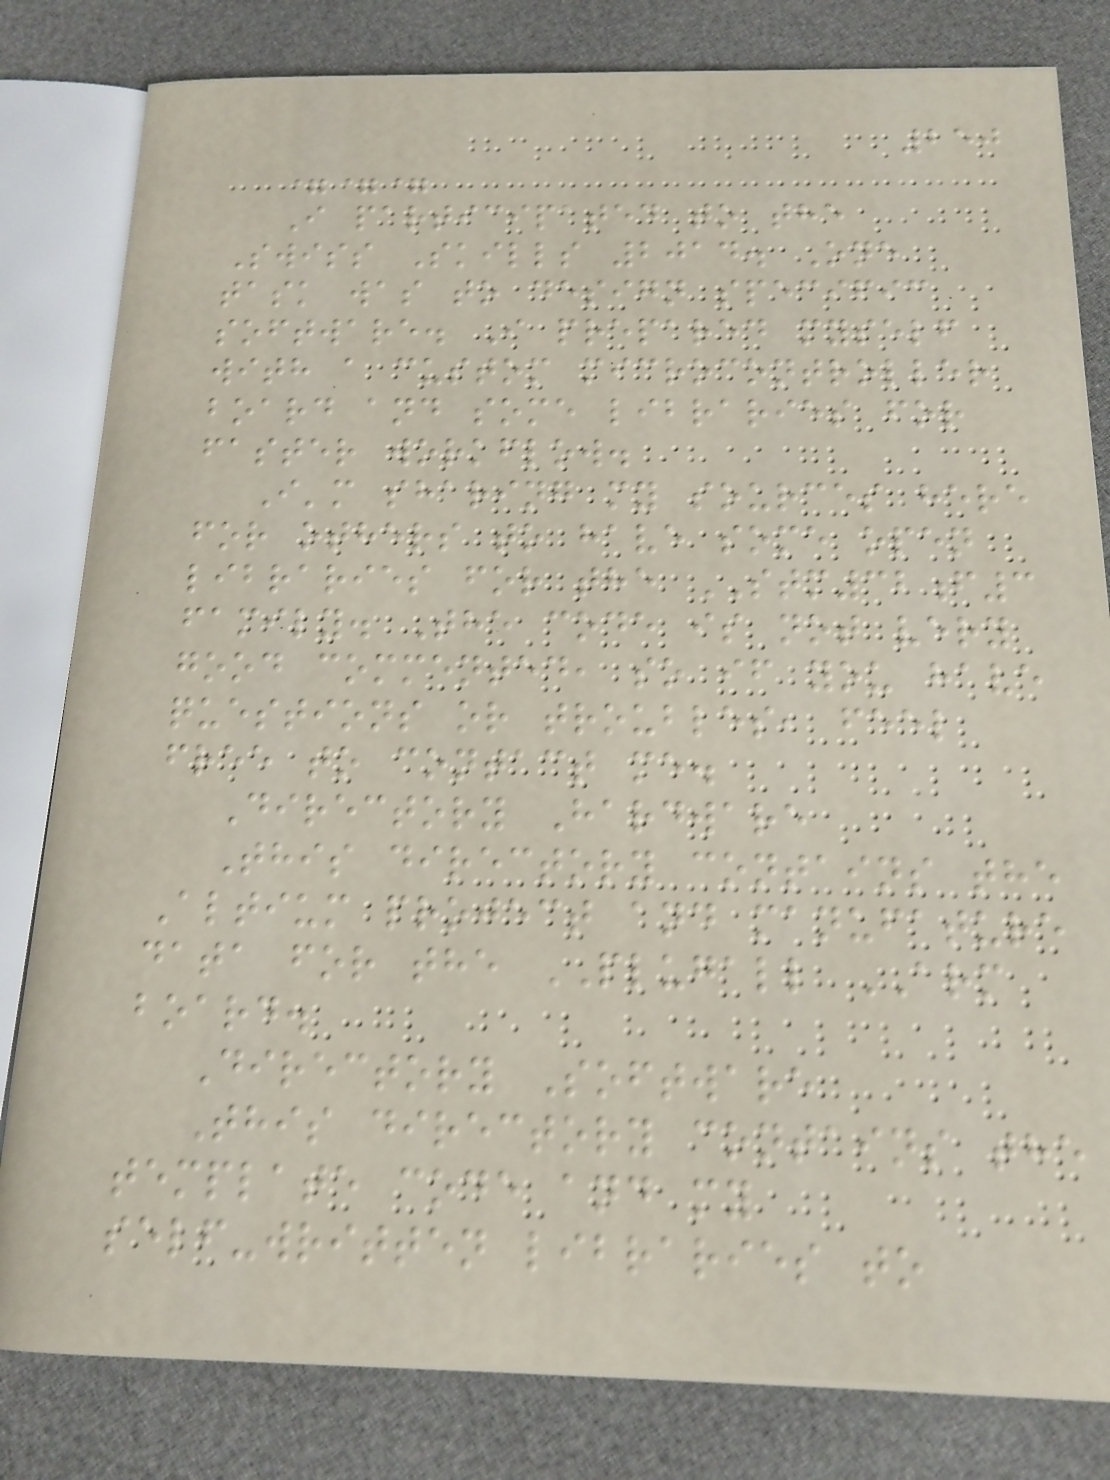250
===
I participated to the
Swiss Skills 2014. One
task was to design specific
software. I prepared myself
with a custom microcontroller
board and some libraries for
faster workflow.
I'm sharing my sources here
for others to have some open
libraries for the STM32f3
family. The code is not very
good commented, so if you have
questions or troubles, feel
free to contact me.
Directory Hardware
This directory contains the
Altium project and manufature
data for the PLUGALL ARM
board.
Directory Software
This directory contains the
template code and my
self-written libraries to
